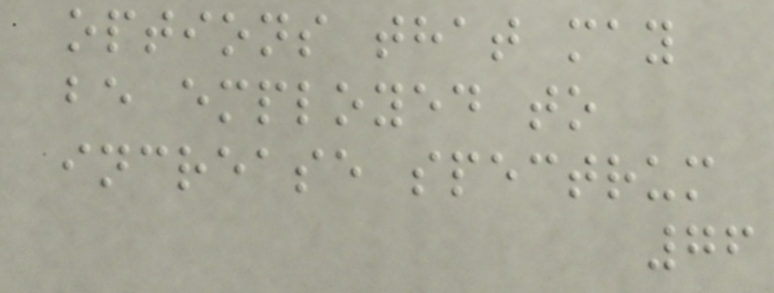options that may
be employed to
increase spectrum
76
